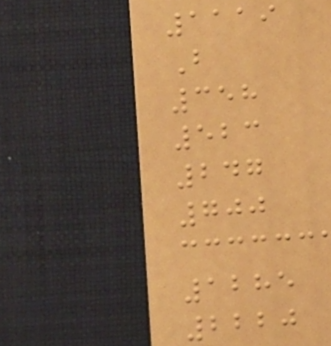1119
B
358
523
247
700
1285
2220
